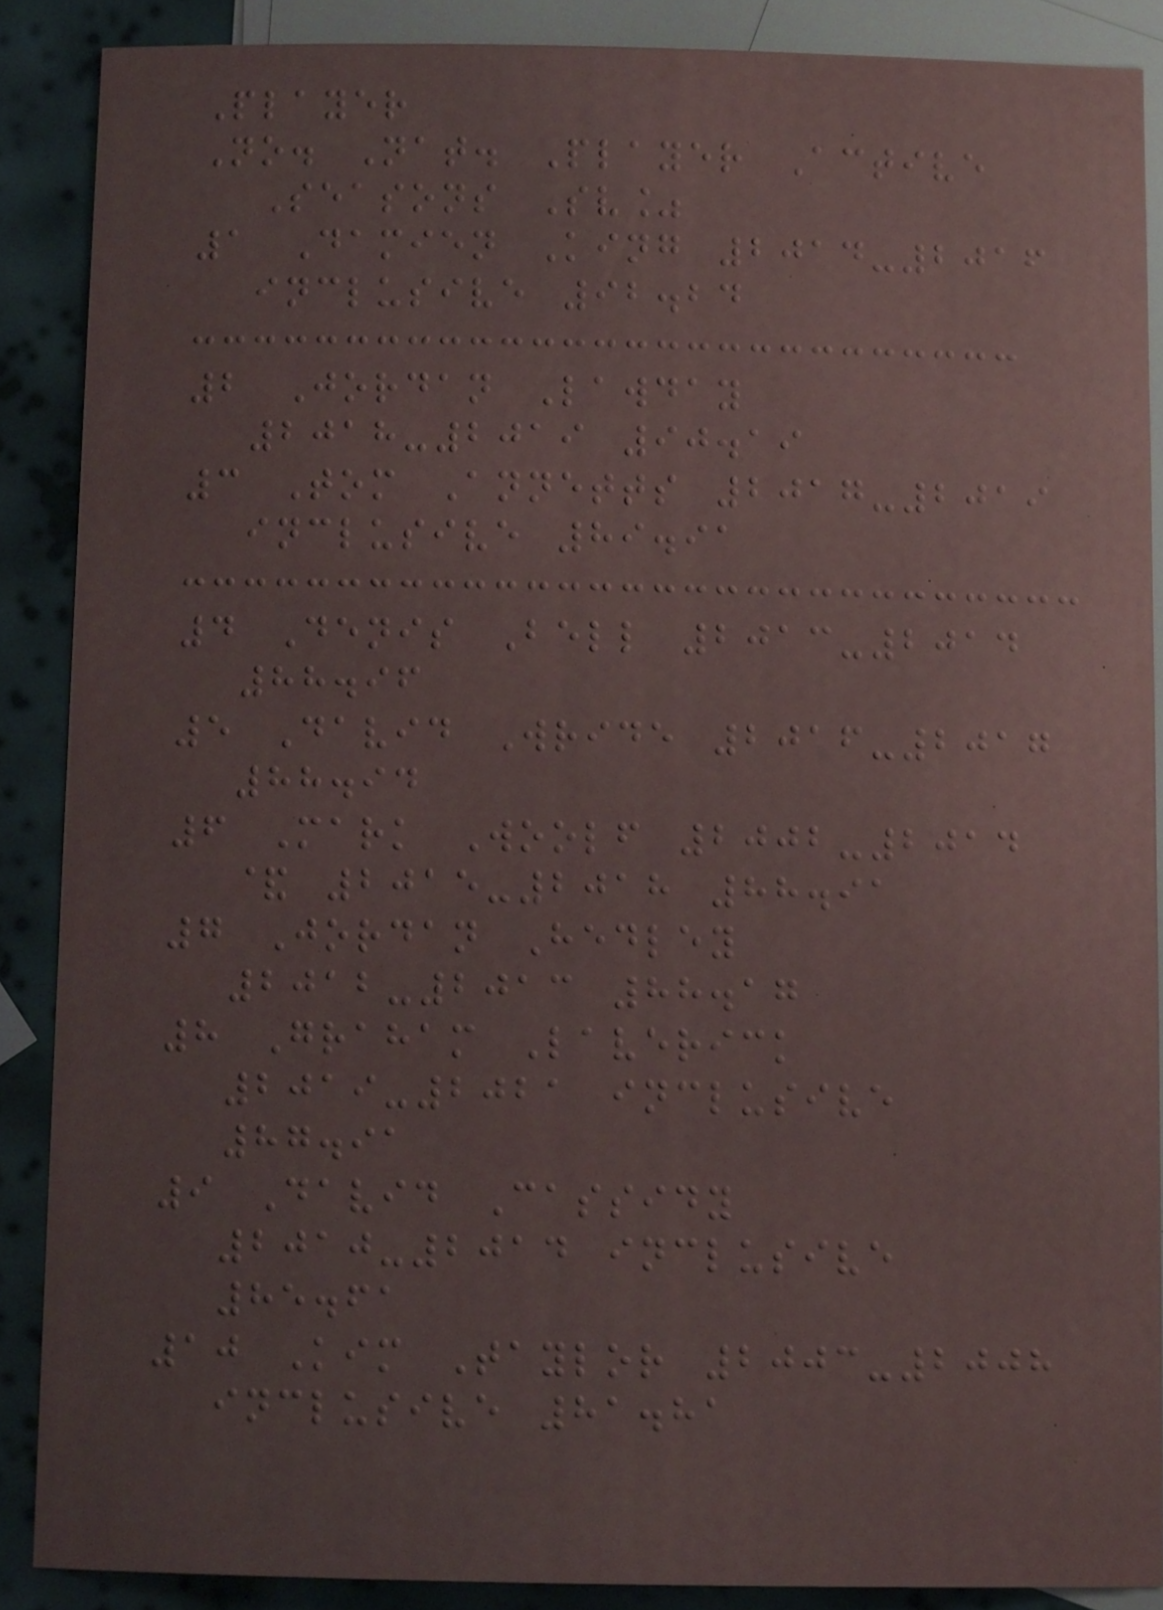Player
No. Nat. Player Active
Seasons Sv%
1 Damien King 2014-2016
inclusive 92.24
2 Jordan Lawday
2018-2019 90.19
3 Tom Annetts 2017-2019
inclusive 89.91
4 Denis Bell 2013-2014
88.96
5 David Wride 2016-2017
88.94
6 Mark Woolf 2002-2014
& 2015-2018 88.91
7 Jordan Hedley
2012-2013 88.17
8 Graham Laverick
2019-2021 inclusive
87.91
9 David Cassidy
2010-2014 inclusive
85.61
10 Kim Taylor 2003-2008
inclusive 81.81
